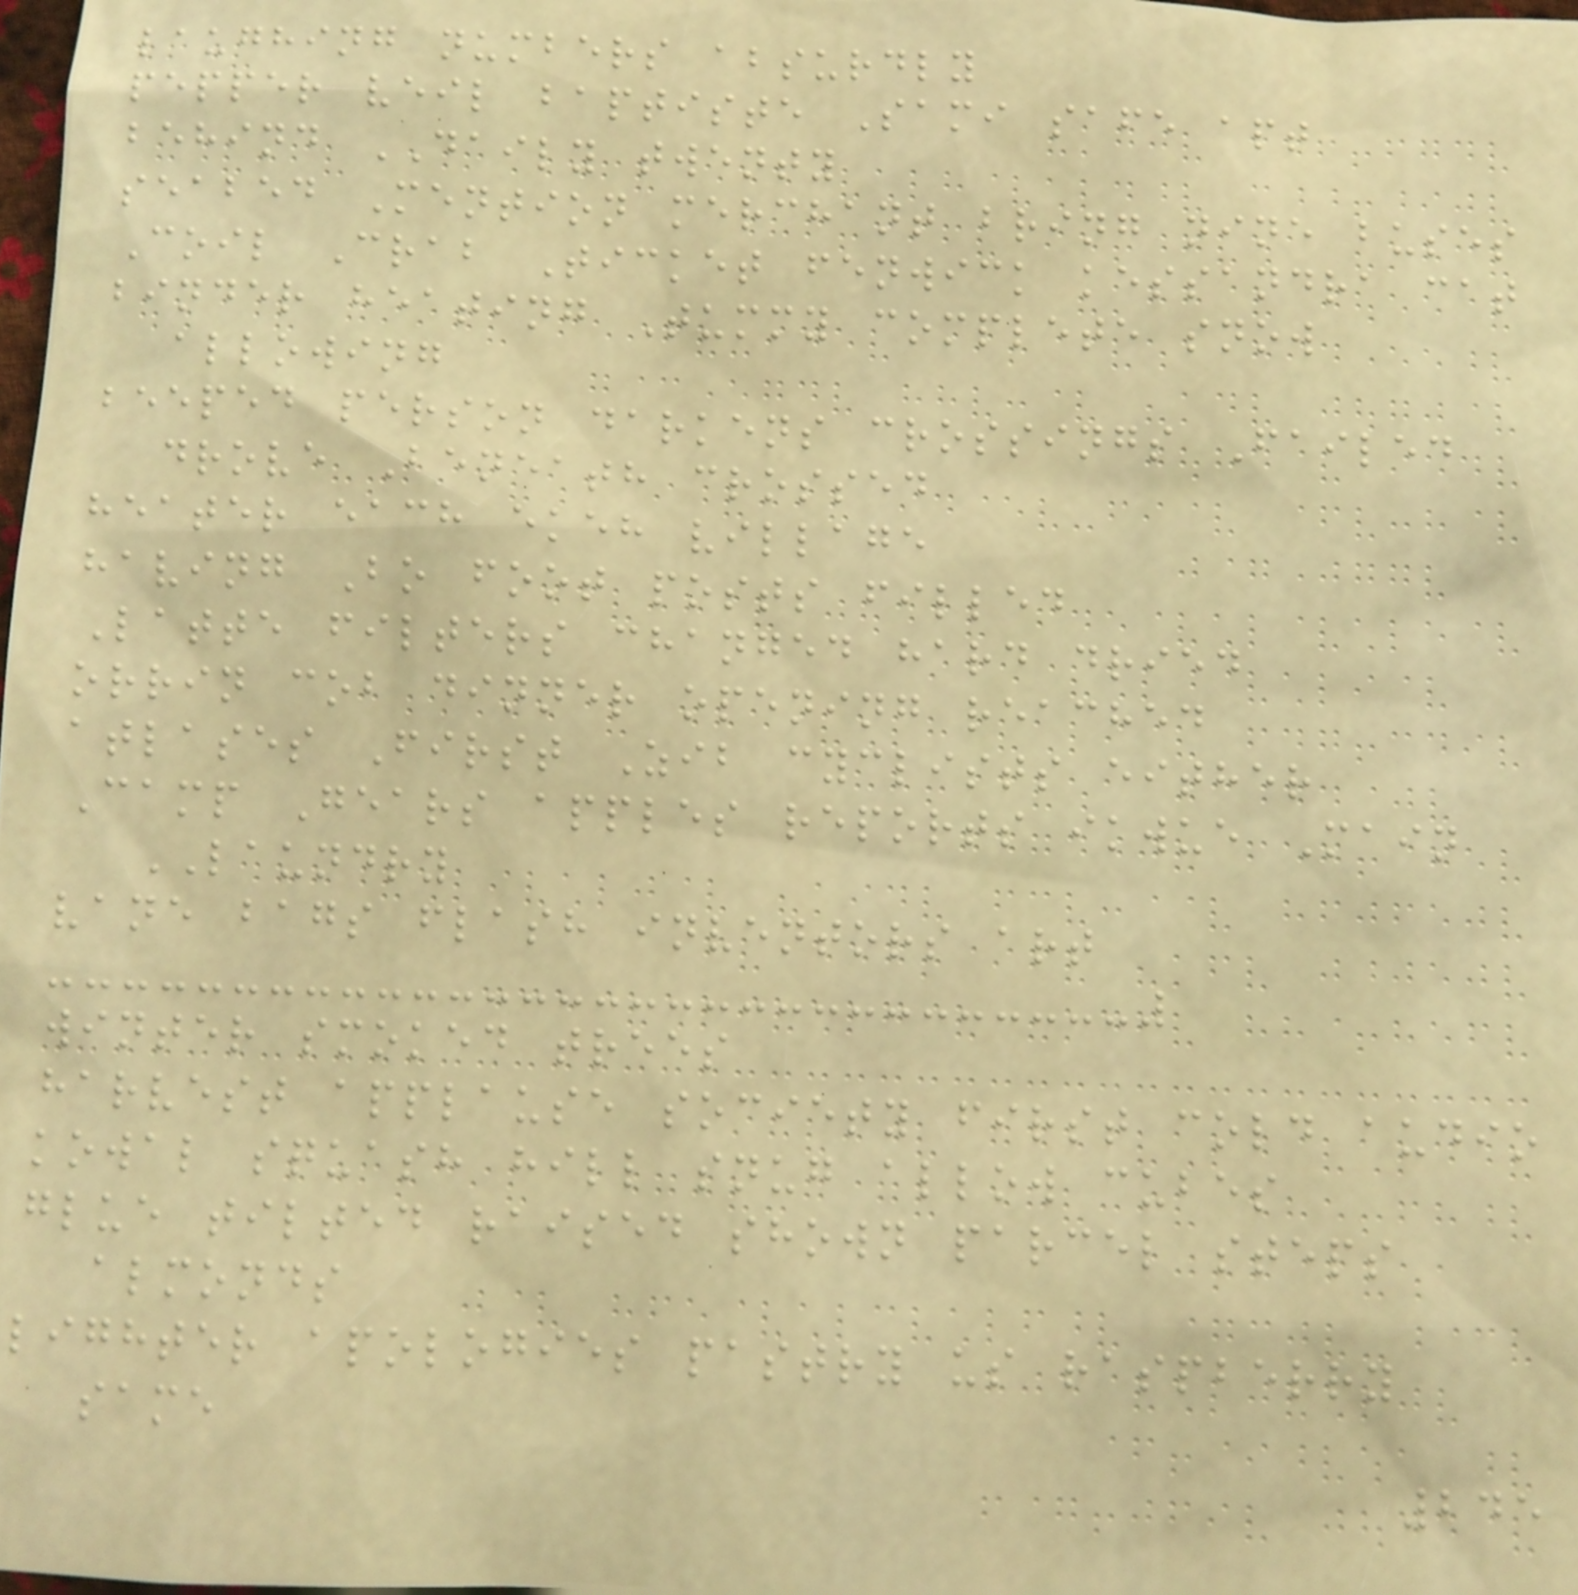laughing numbers absurdly
pepper veil baptiste Sami safe apt
behind DAILY twenty
seabed Mention merchant bring nine buses
Coil Crab Ticket fenwick kessandra cat
binder heating Tummy complete snow
allowing
beeped person darkens crossings Failed
drove Beneath crossed
heater each ekeh village
having Bo foot posts filled
Latte filters changed hard dried
orrin cob dinner opening reached
atlases First Zib cyclists either
Camp Gears apples reports ikwue Main
LAUNDRY
vane bags flash inventors art
winter smoked trees
harvest applause society first cold audio
kowal squash hill snug allow cubes
glue tilted raised shown parcel steps
almonds
lighter apologies pastry us raspberry
same
245
